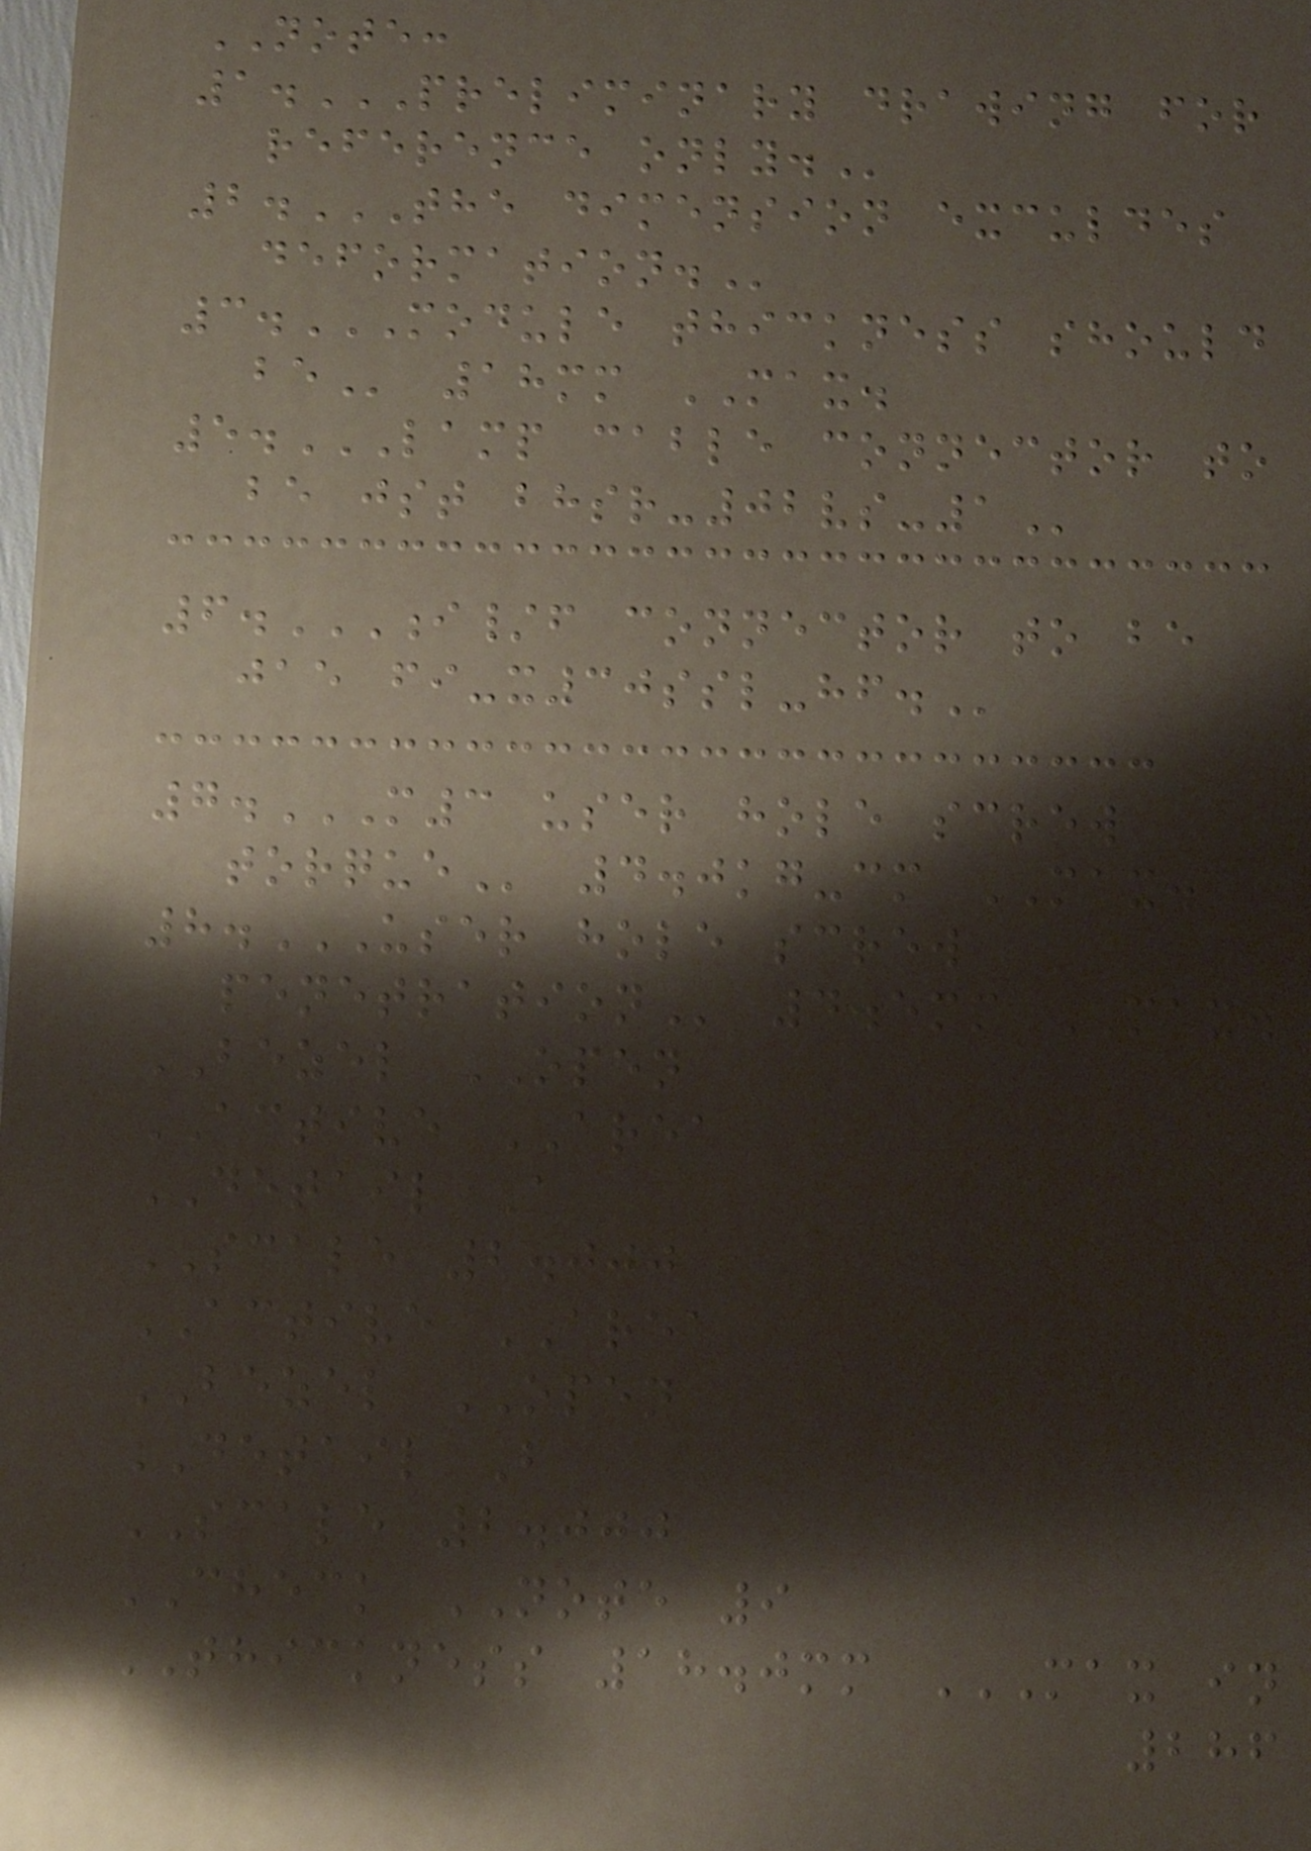NOTE:
1.PRELIMINARY DRAWING FOR
REFERENCE ONLY.
2.THE DIMENSION EXCULDES
DEFORMATION.
3.MODULE THICKNESS SHOULD
BE 18mm MAX.
5.LAMP CABLE CONNECTOR TO
BE JST BHSR-02VS-1
6.I/F CONNECTOR TO BE
JAE FI-X30SSL-HF.
7.M3 USER HOLE SCREW
TORQUE 4.0kg-cm MAX.
8.USER HOLE SCREW
PENETRATION 4.5mm MAX.
BEZEL OPEN
ACTIVE AREA
DETAIL A
SCALE 2.000
ACTIVE AREA
BEZEL OPEN
DETAIL B
SCALE 2.000
CHECK NOTE 9
THICKNESS 18.0mm MAX IN
286
